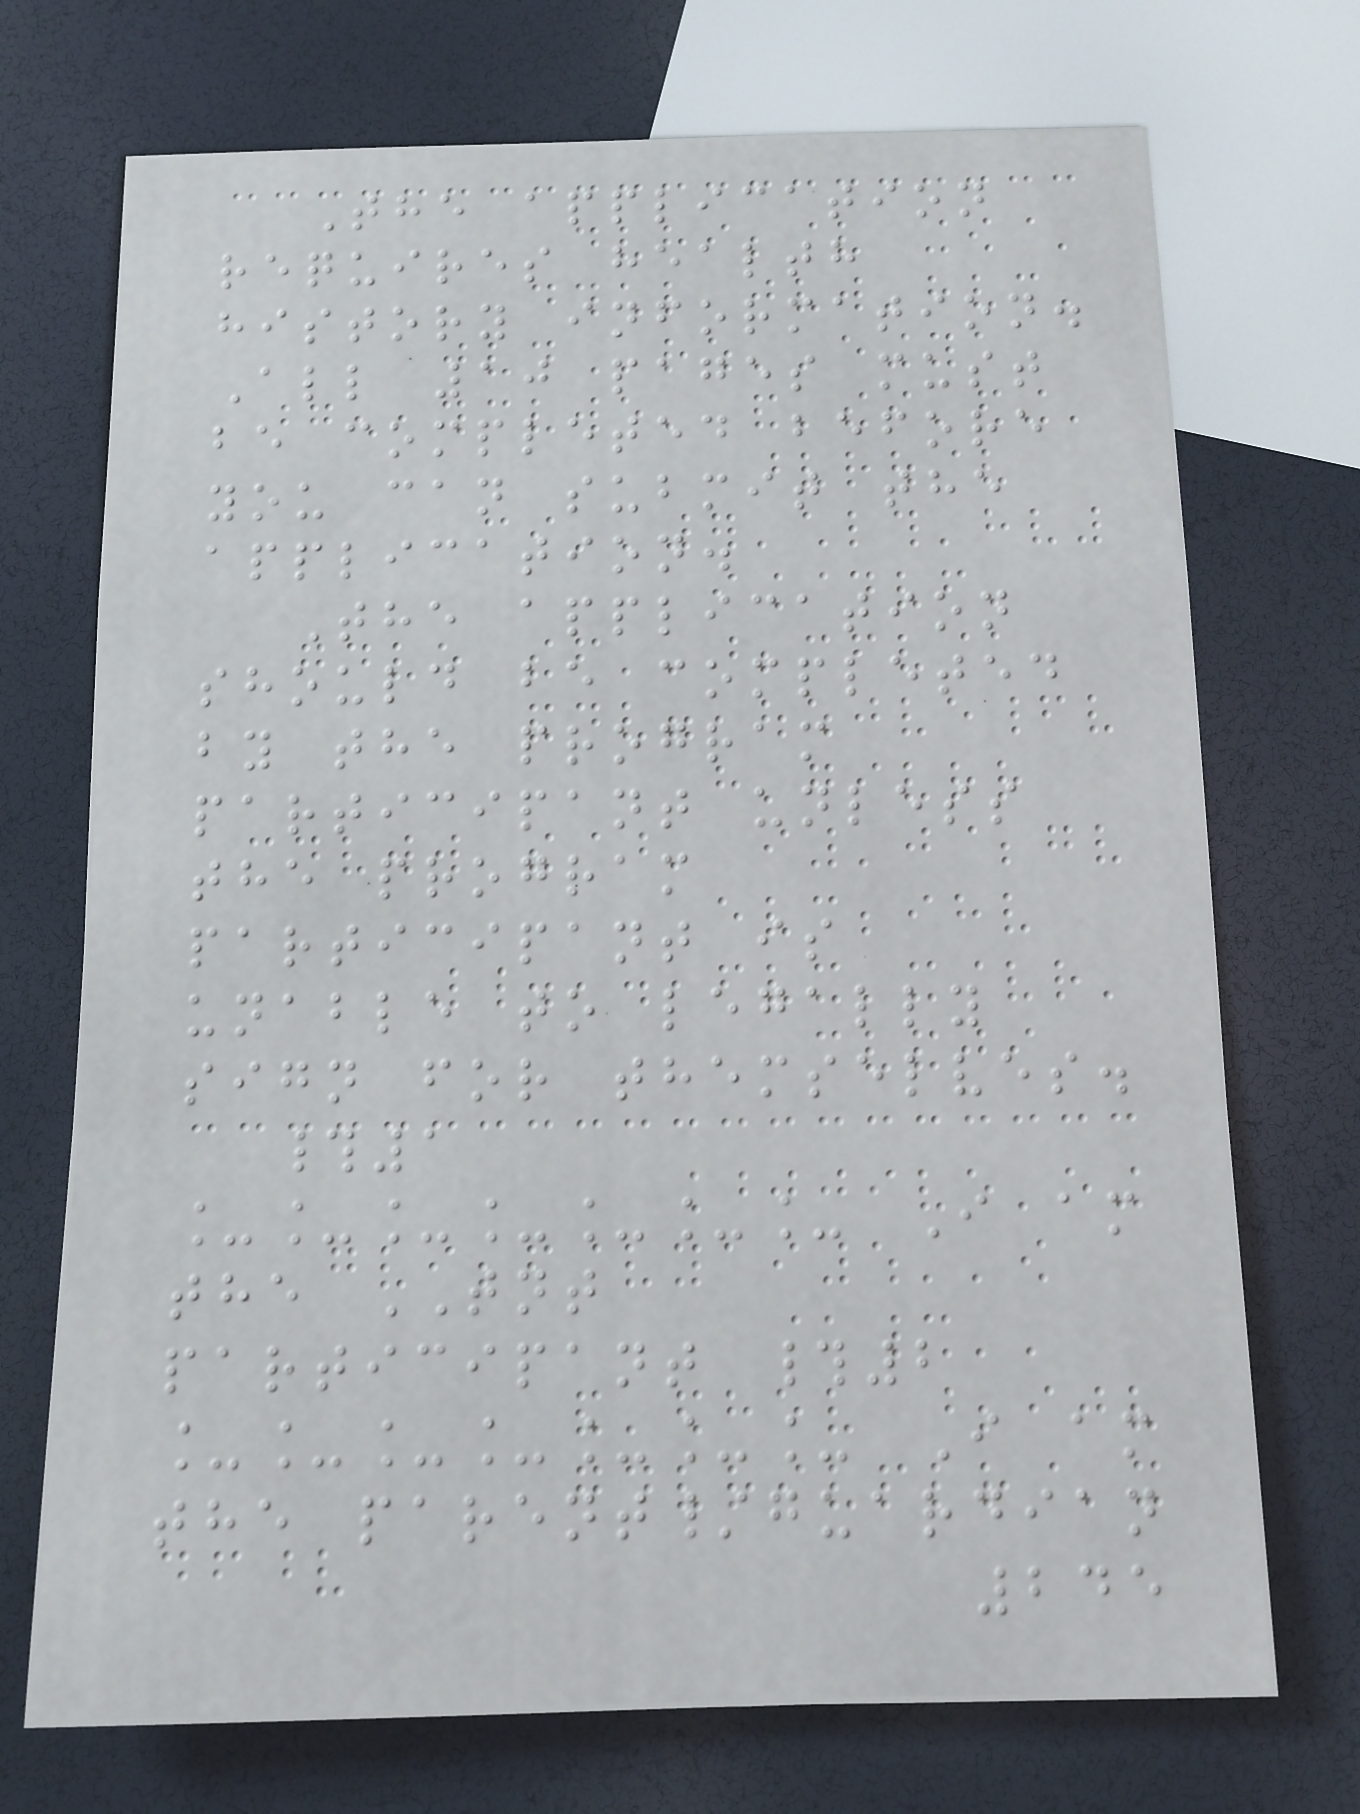The application
requires health
history information.
All 10 pages must
be completed before
you can submit the
application.
The application
should be completed
by the program
participant unless
the program
participant is
unable to legally
sign for themselves.
#1
_______ I am
the TNT
participant #2
_______ I am
the parent/guardian
245
